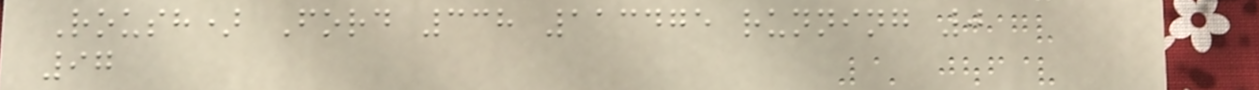Roush) Ford 338 113475 running 0
97
